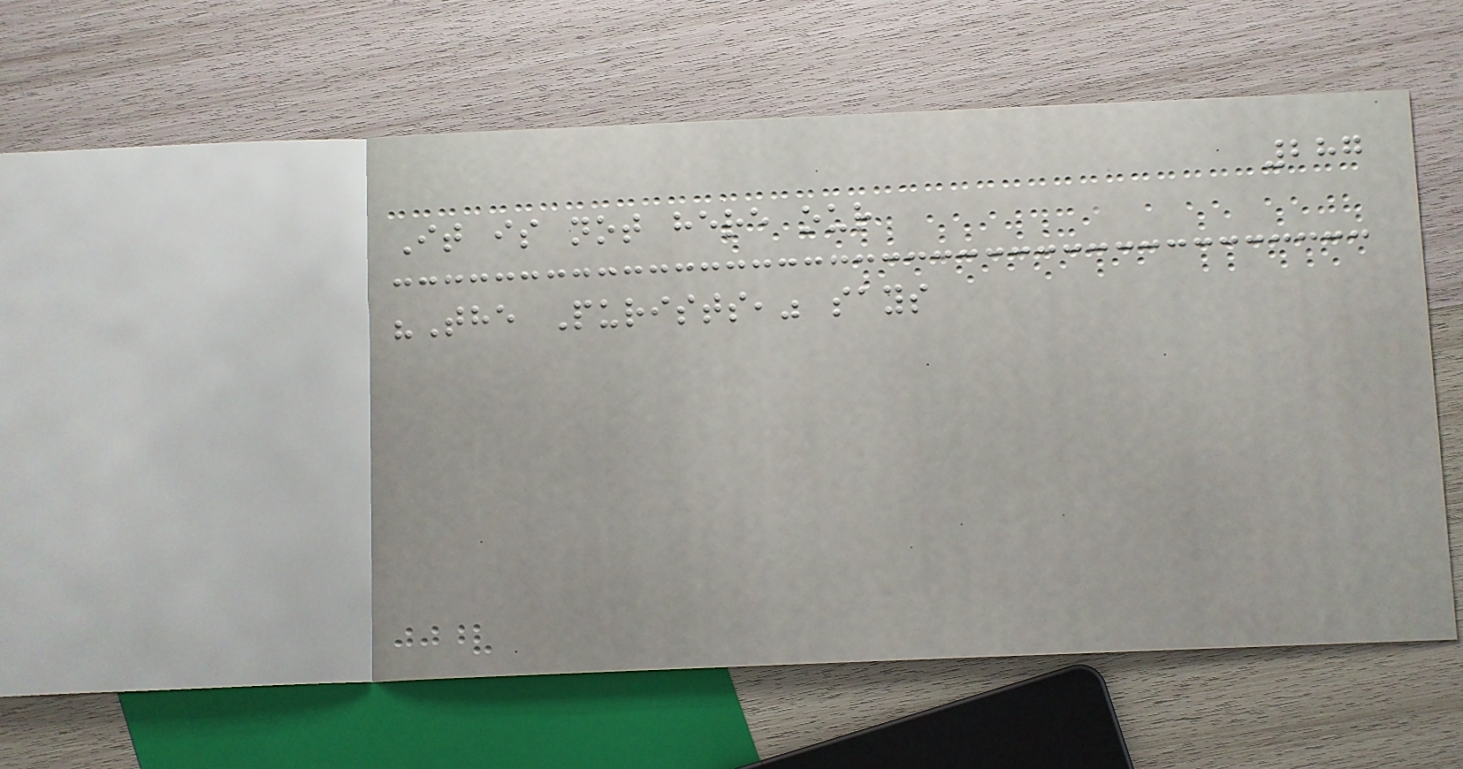287
It is not here our
"The Purists," says
